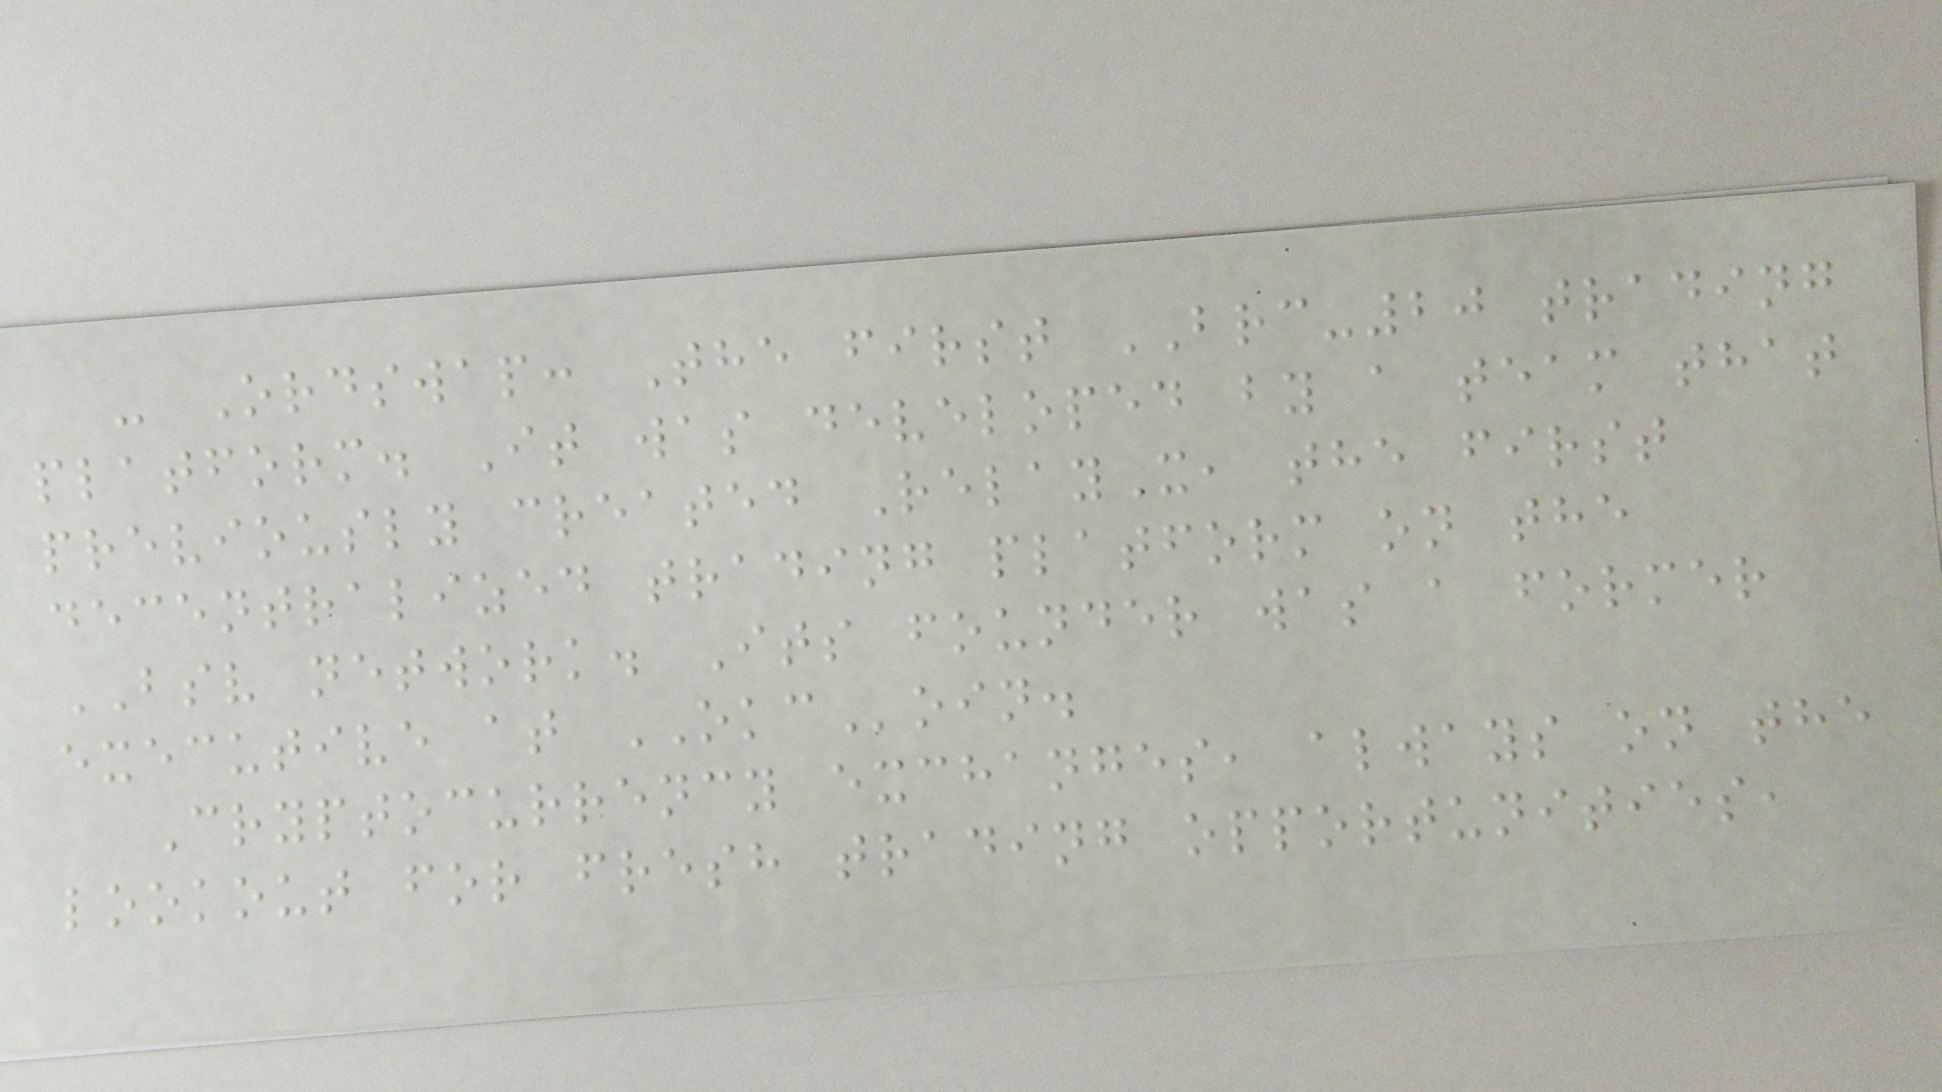- Ordswap: The first BRC-20 trading
platform. It was developed by a team that
previously created RelayX, the first
decentralized trading platform on the
BSV network. Its founder was a former
executive at OKCoin.
Cryptocurrency exchanges, always on the
lookout for fresh trading opportunities,
